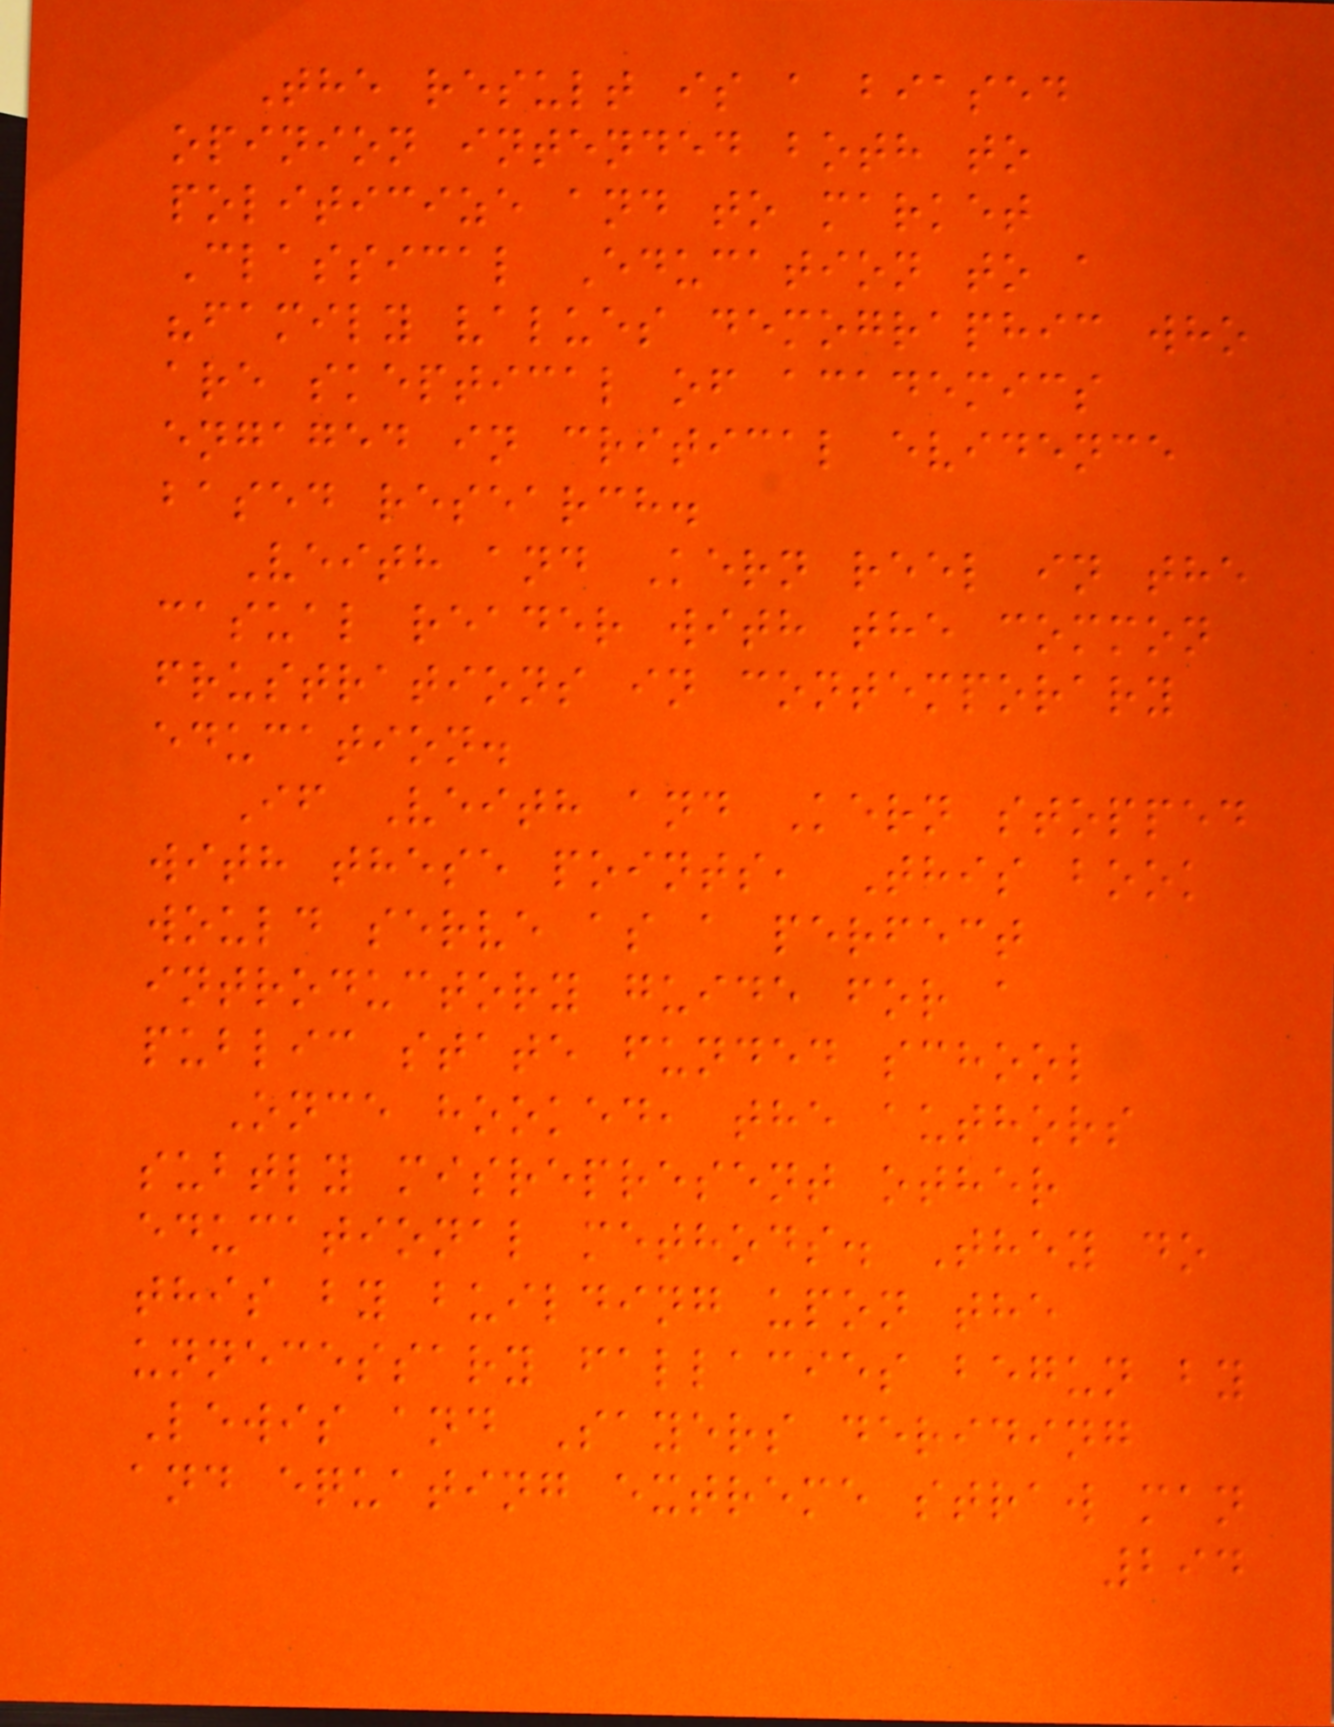The result is a biased
opinion intended both to
politicize and to market
Classical Education to a
"family values demographic who
are skeptical of academics
engaged in critical evidence
based research.
Veith and Kern reel in the
casual reader with the common
frustrations in contemporary
education.
If Veith and Kern stopped
with these points, This book
would serve as a perfect
introductory guide for a
public state funded school
Once hooked, the authors
subtly misrepresent other
educational methods. They do
this by building upon the
unnecessary fallacies begun by
Lewis and Sayers deriding
and equating extreme straw man
294
